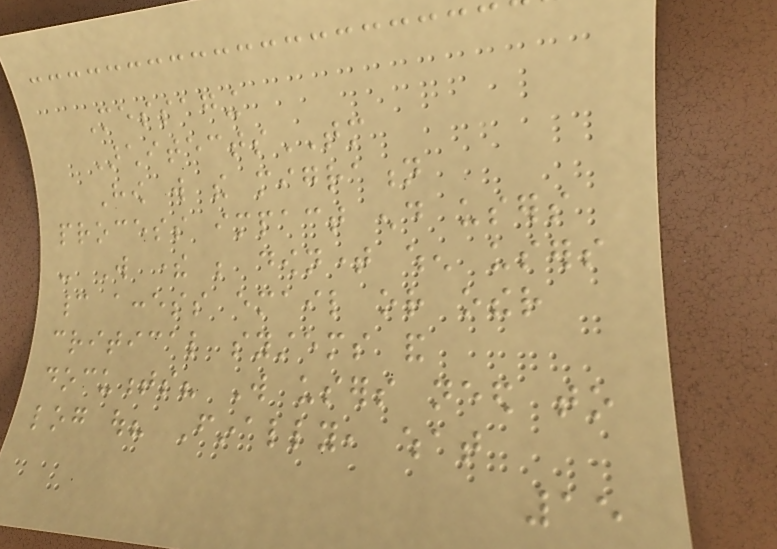Messaging
ArchitectsTM
How will the migration
process impact end users
- Will there be downtime when users
cannot access email or other
critical systems and
documents? Will users need to
log out? Finally, what
15
